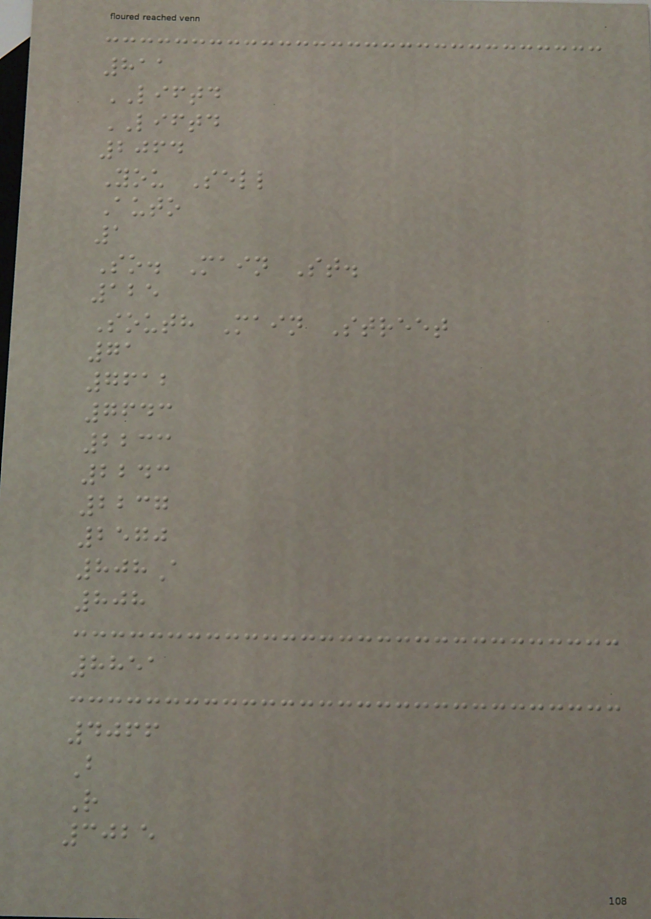811
LIFTD
LIFTD
2064
You Sell
Auto
1
So. Main St.
125
South Main Street
71
7612
7643
2233
2243
2237
2570
808A
808
8851
4066
B
R
3025
